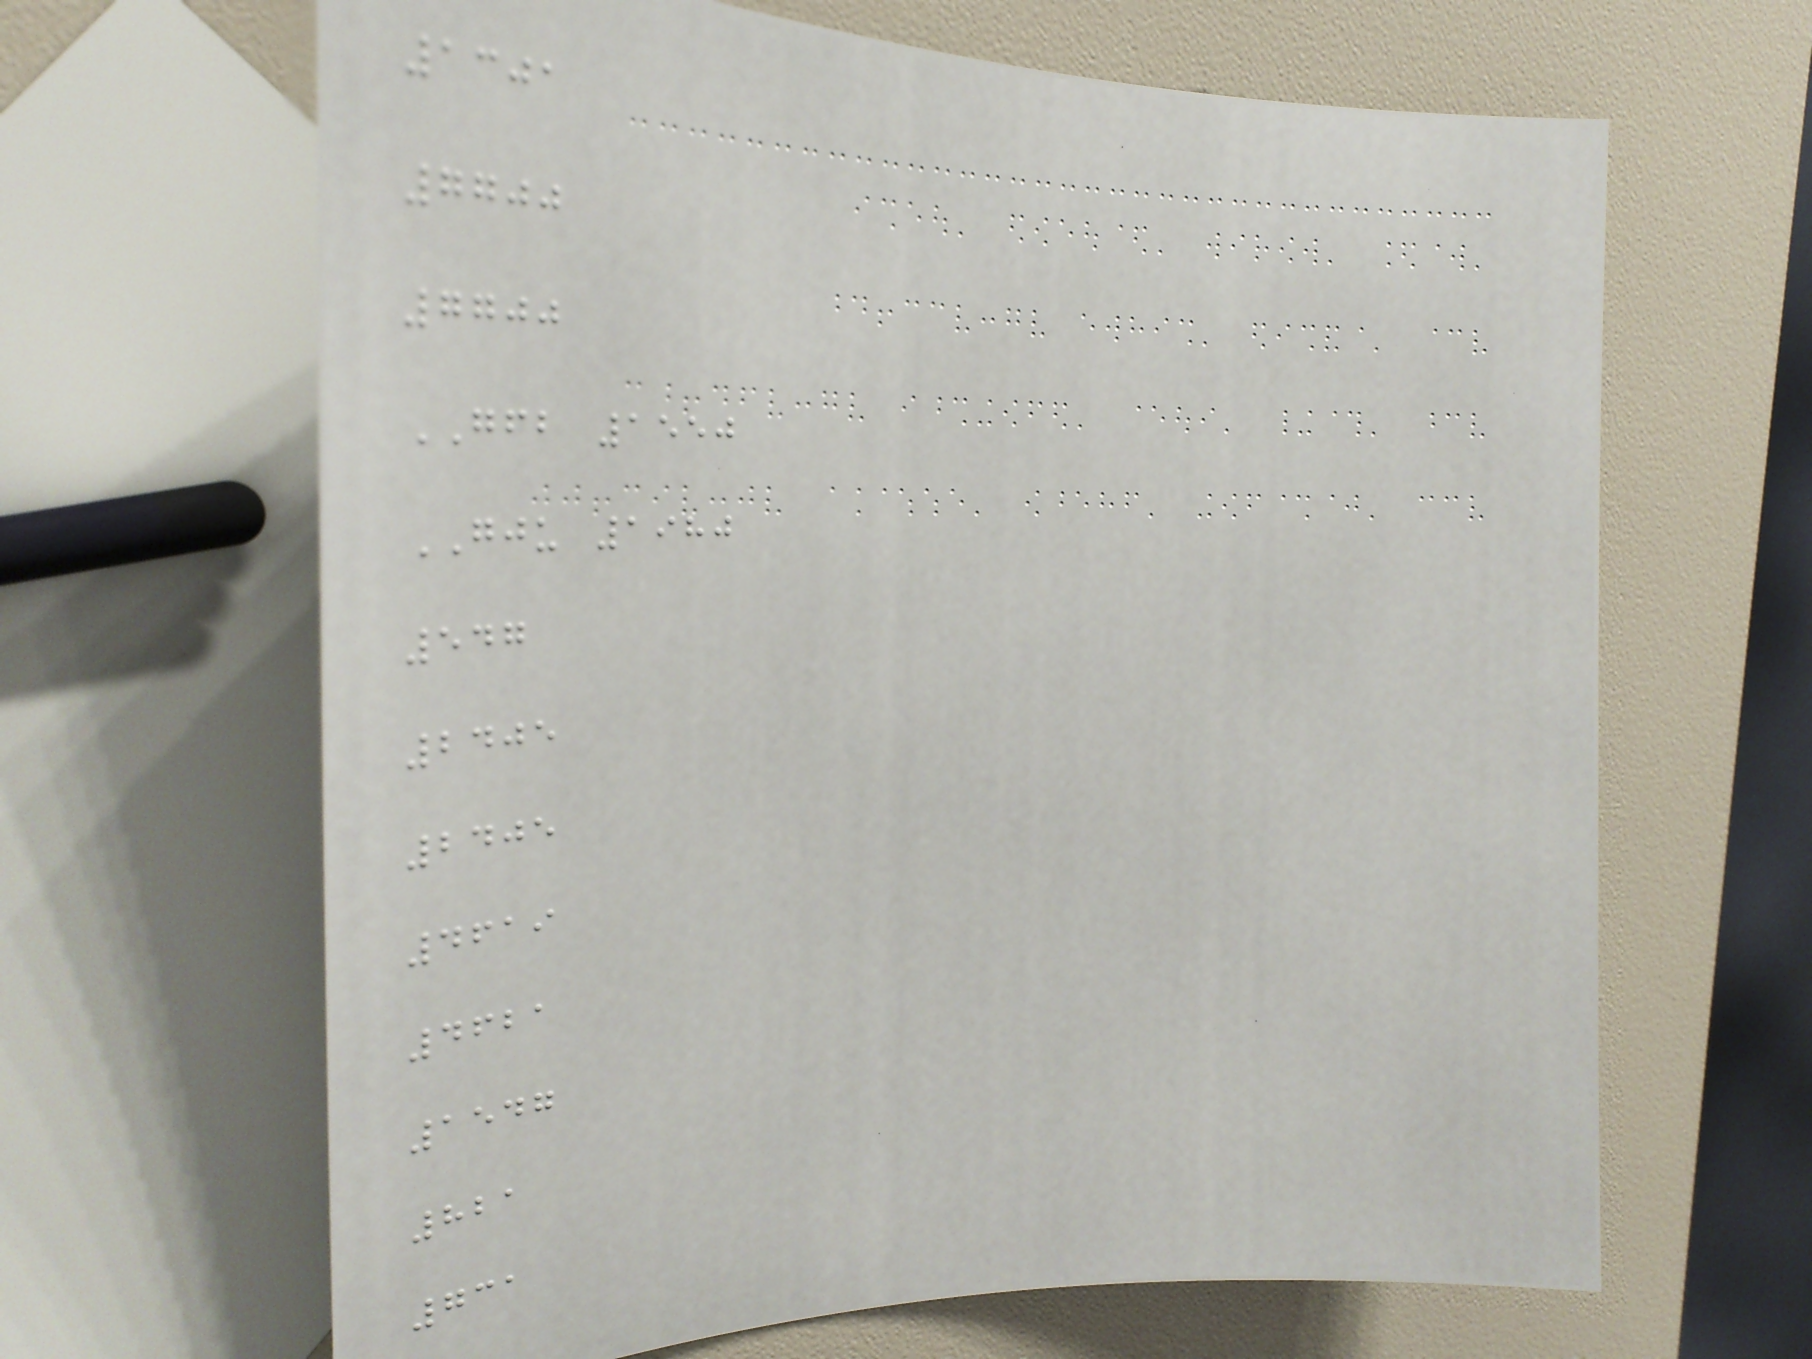1301
7700
7700
GFB 1550
GJU 1980
547
2405
2405
4619
4621
1547
821
731
